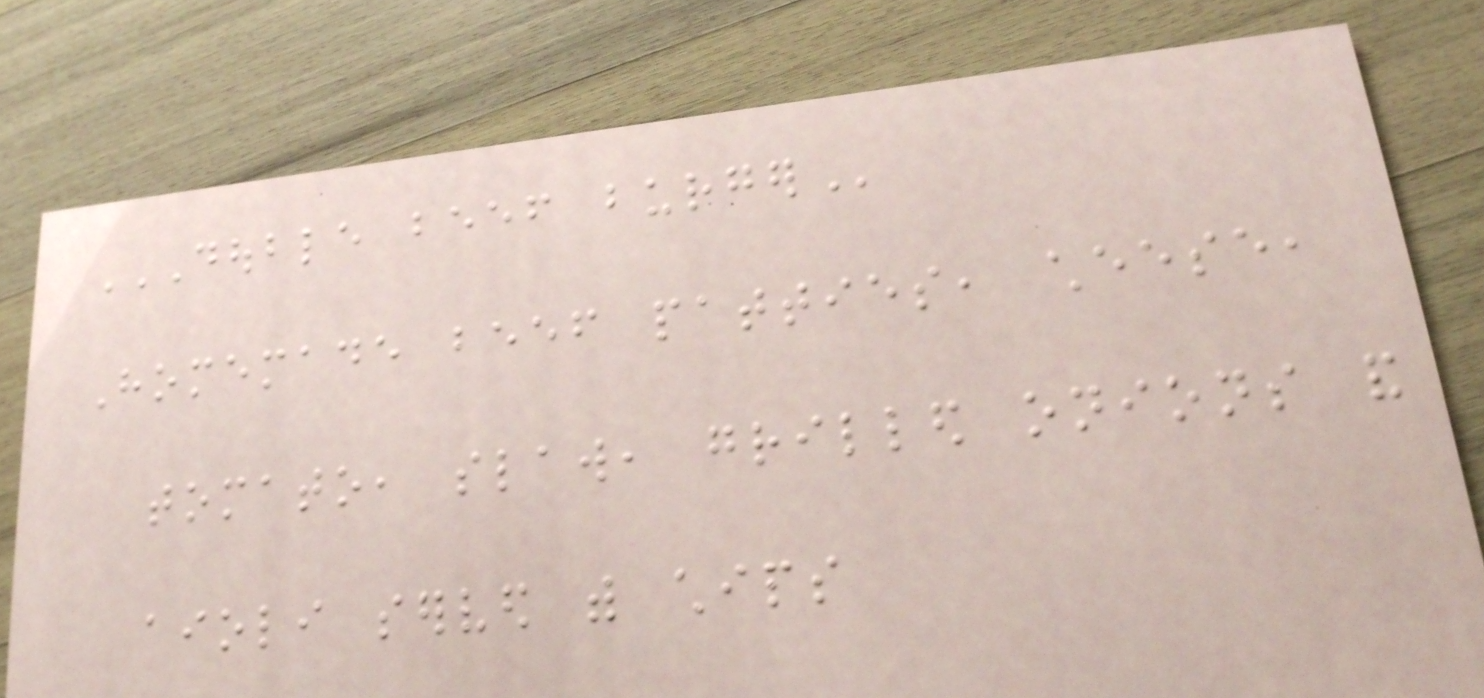DOUBLE BEEF BURGER
Homemade beef patties, cheese,
tomato, slaw, grilled onions and
aioli served with chips
